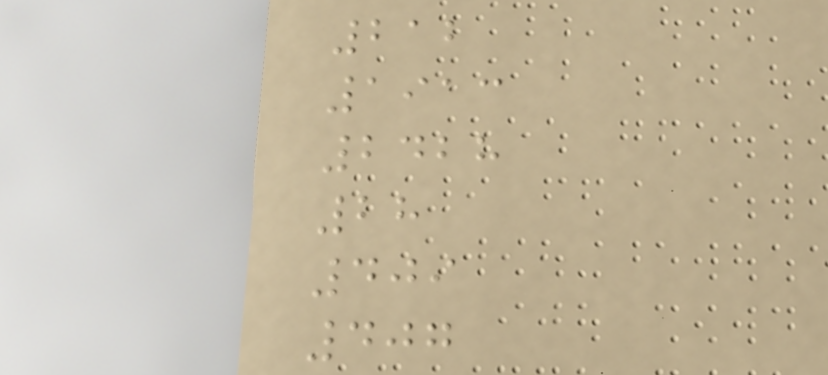212
1913
2428
28
409
407
